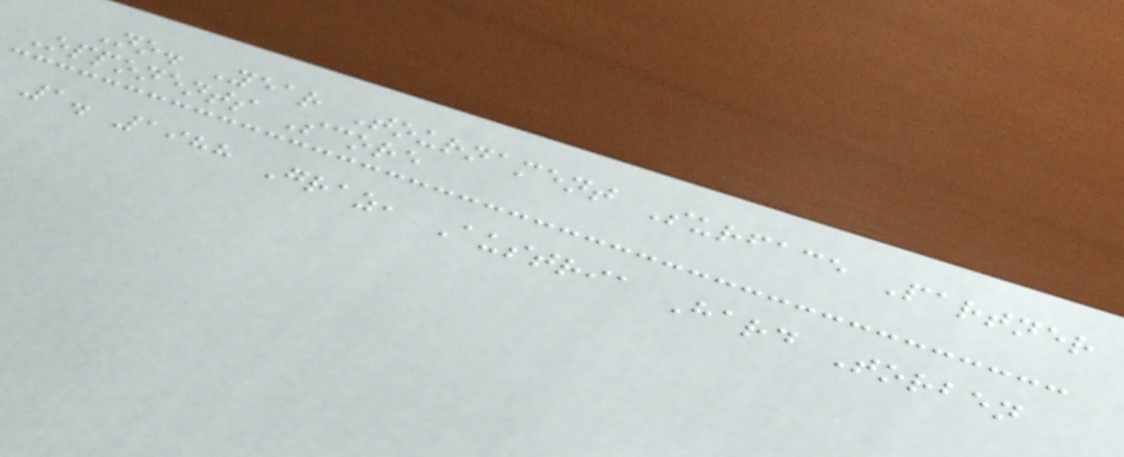No. Year Tournament Surface Partner
Opponents Score
1. 1988 Graz, Austria Hard Torben
